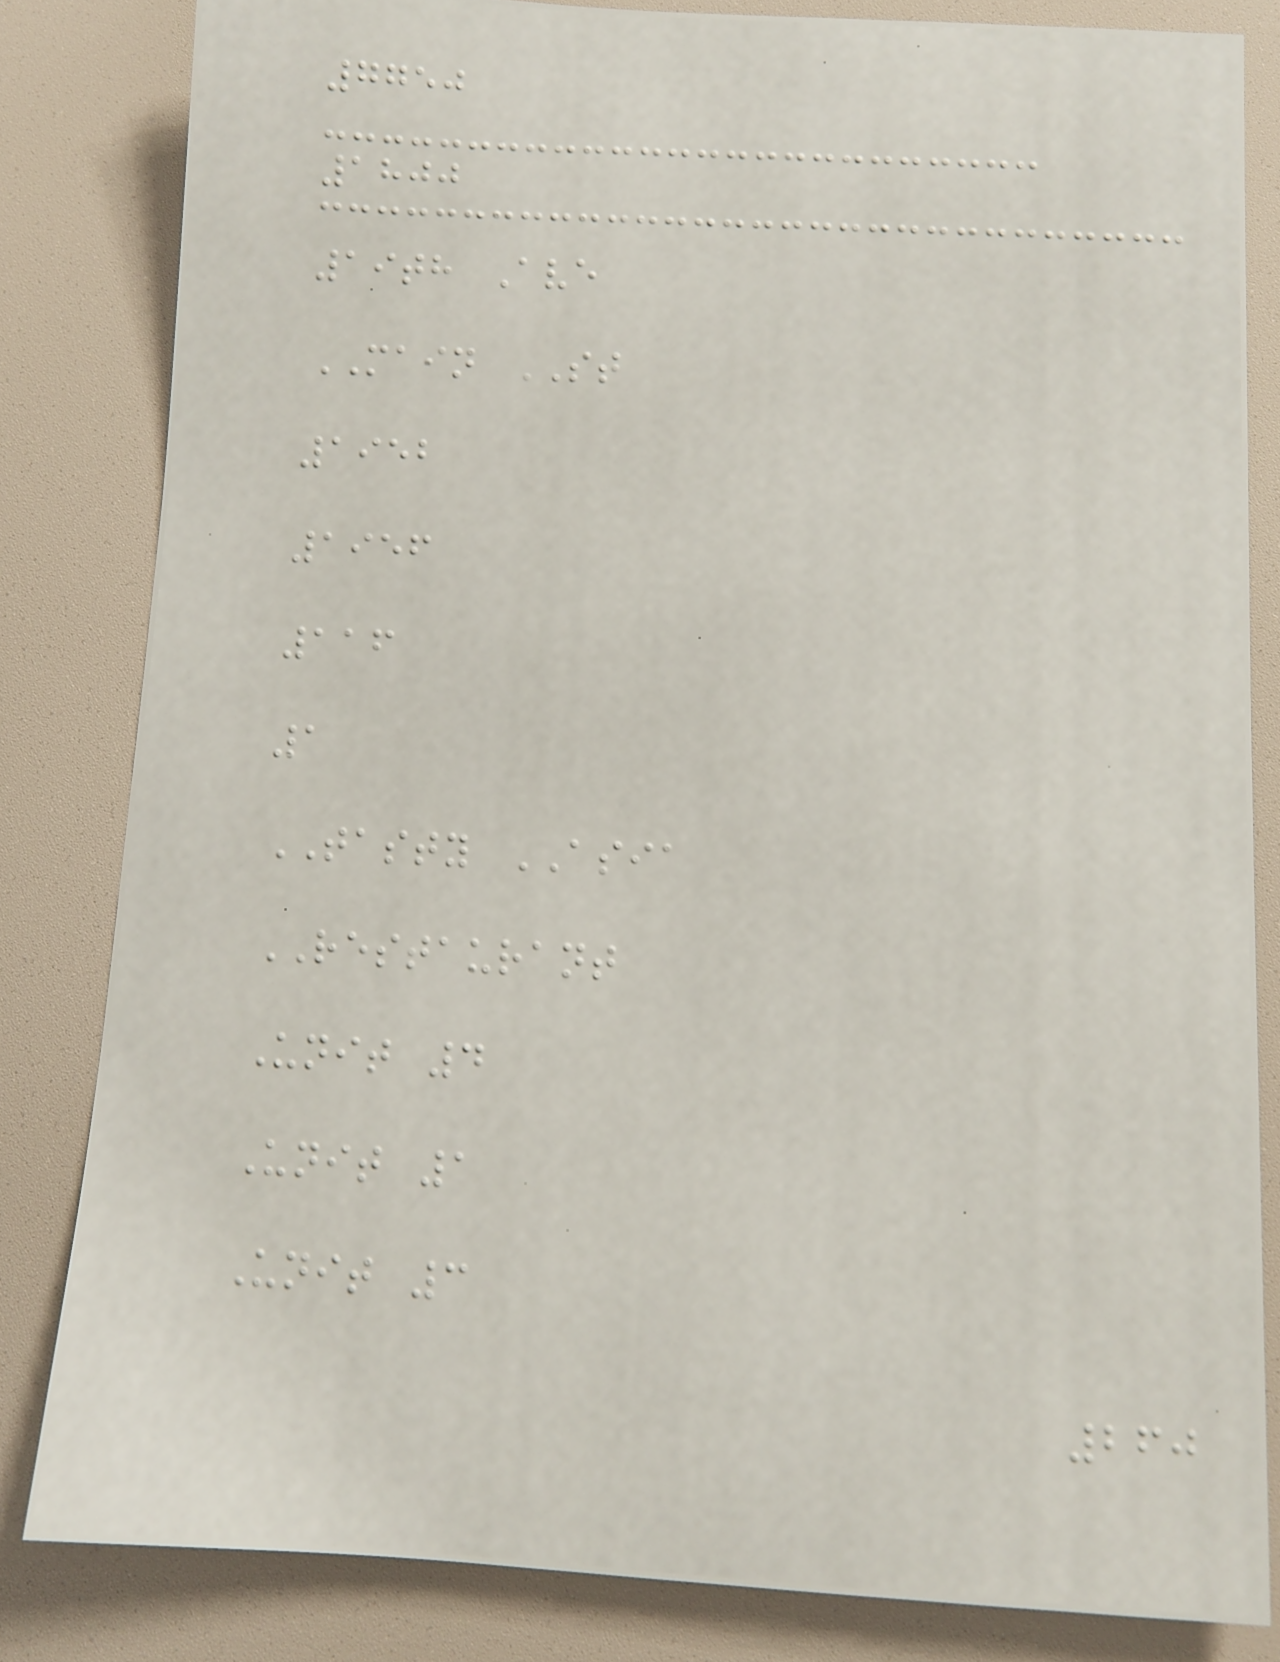7750
1800
19th Ave
MAIN ST
1952
1956
116
1
TASTY ASIA
RESTAURANT
Unit 4
Unit 1
Unit 3
260
